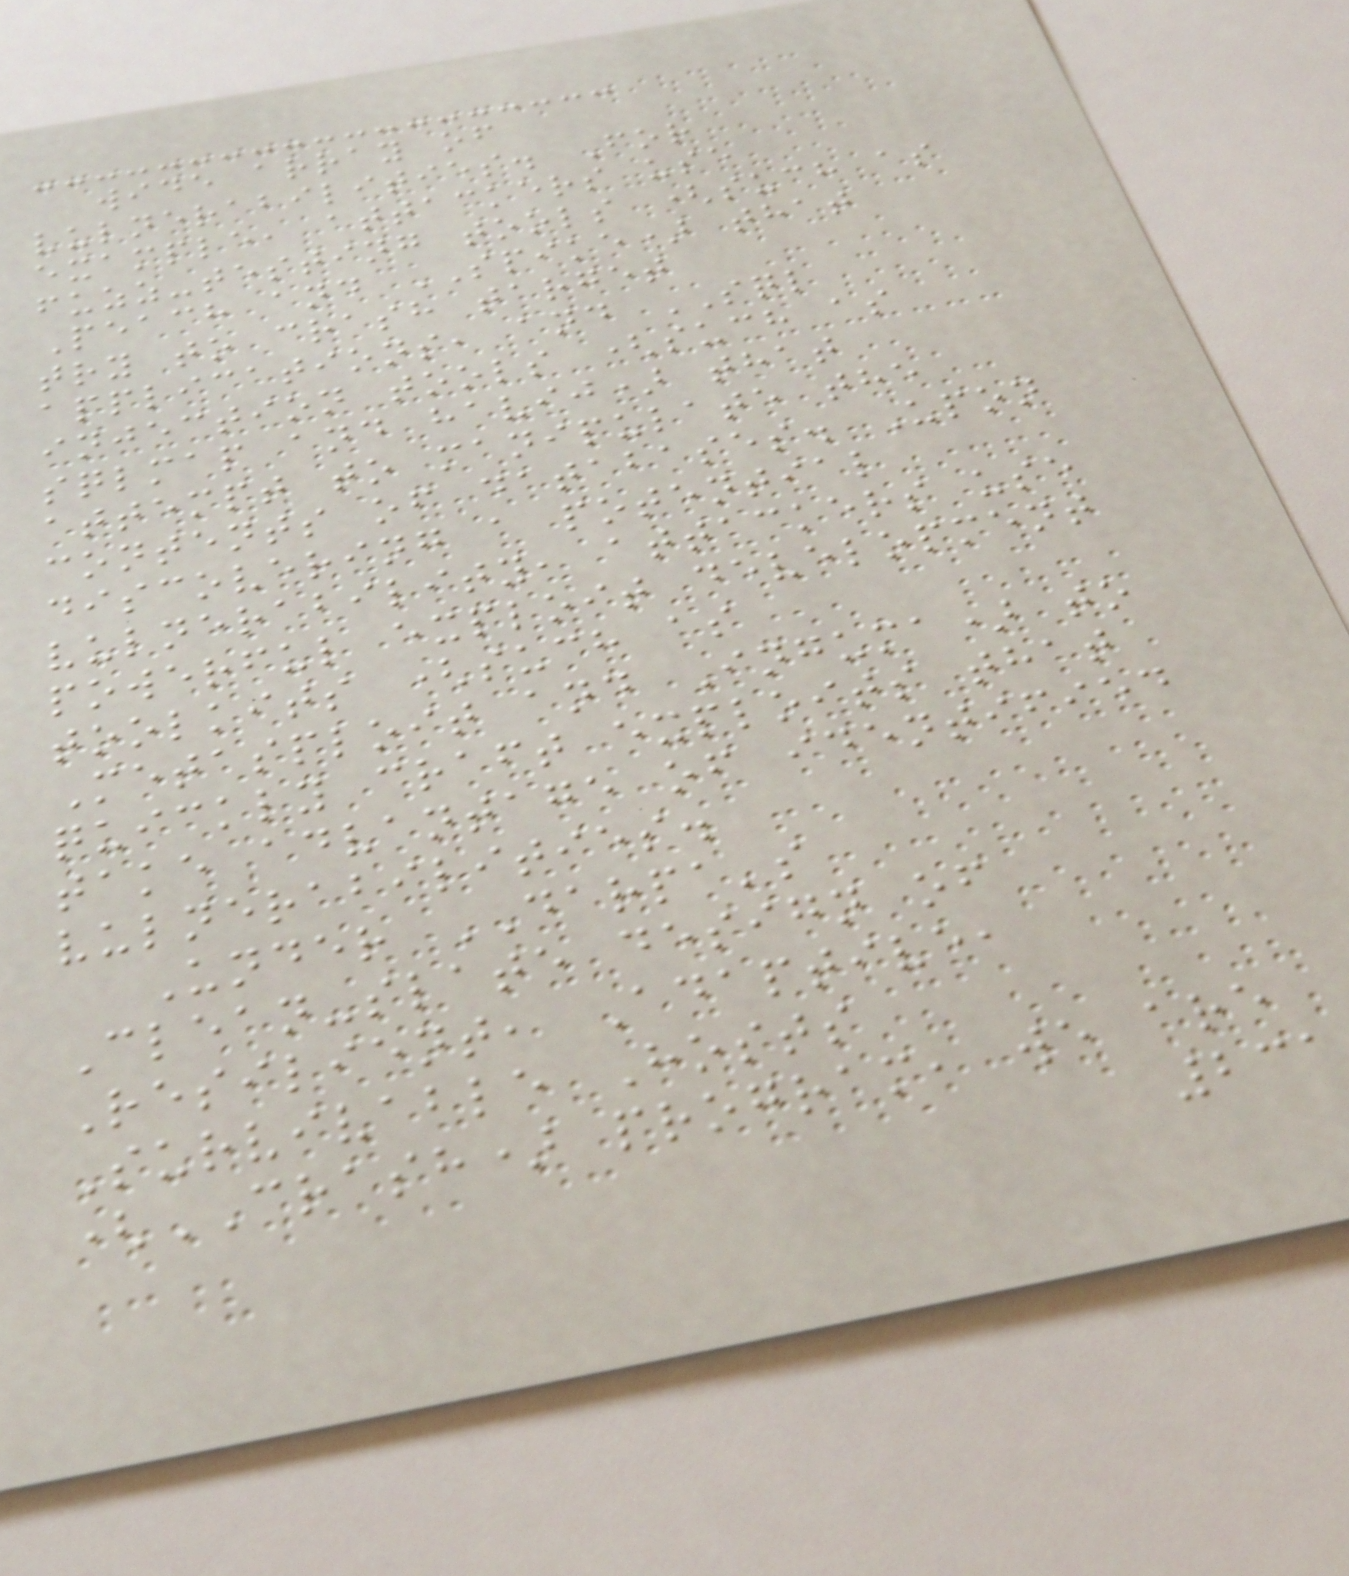wide array of
vulnerabilities. For
example, attackers use
fuzz-testing tools (such as
Peach and SPIKE) that
try to crash target
applications, and SQL
injection tools (such as
sqlmap and havij) that
attempt to manipulate the
contents of databases. Upon
discovering a potential
vulnerability, attackers use
powerful exploit development
toolkits (such as
Metasploit and Inguma) to
quickly craft exploits that
take advantage of identified
vulnerabilities.
Under DARPA's
Clean-slate design of
Resilient, Adaptive,
Survivable Hosts
(CRASH) program, we are
231
